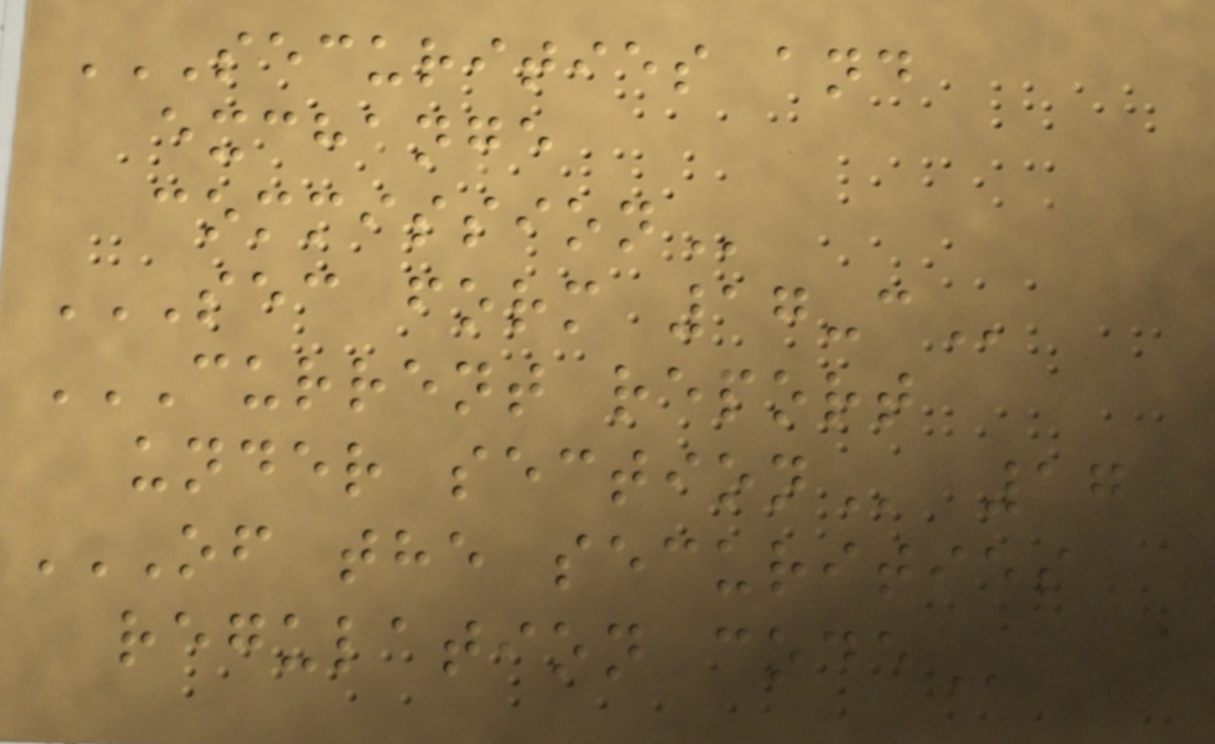SECURITIES AND
EXCHANGE
COMMISSION
SEC FORM 17-C
CURRENT REPORT
UNDER SECTION 17
OF THE SECURITIES
REGULATION CODE
